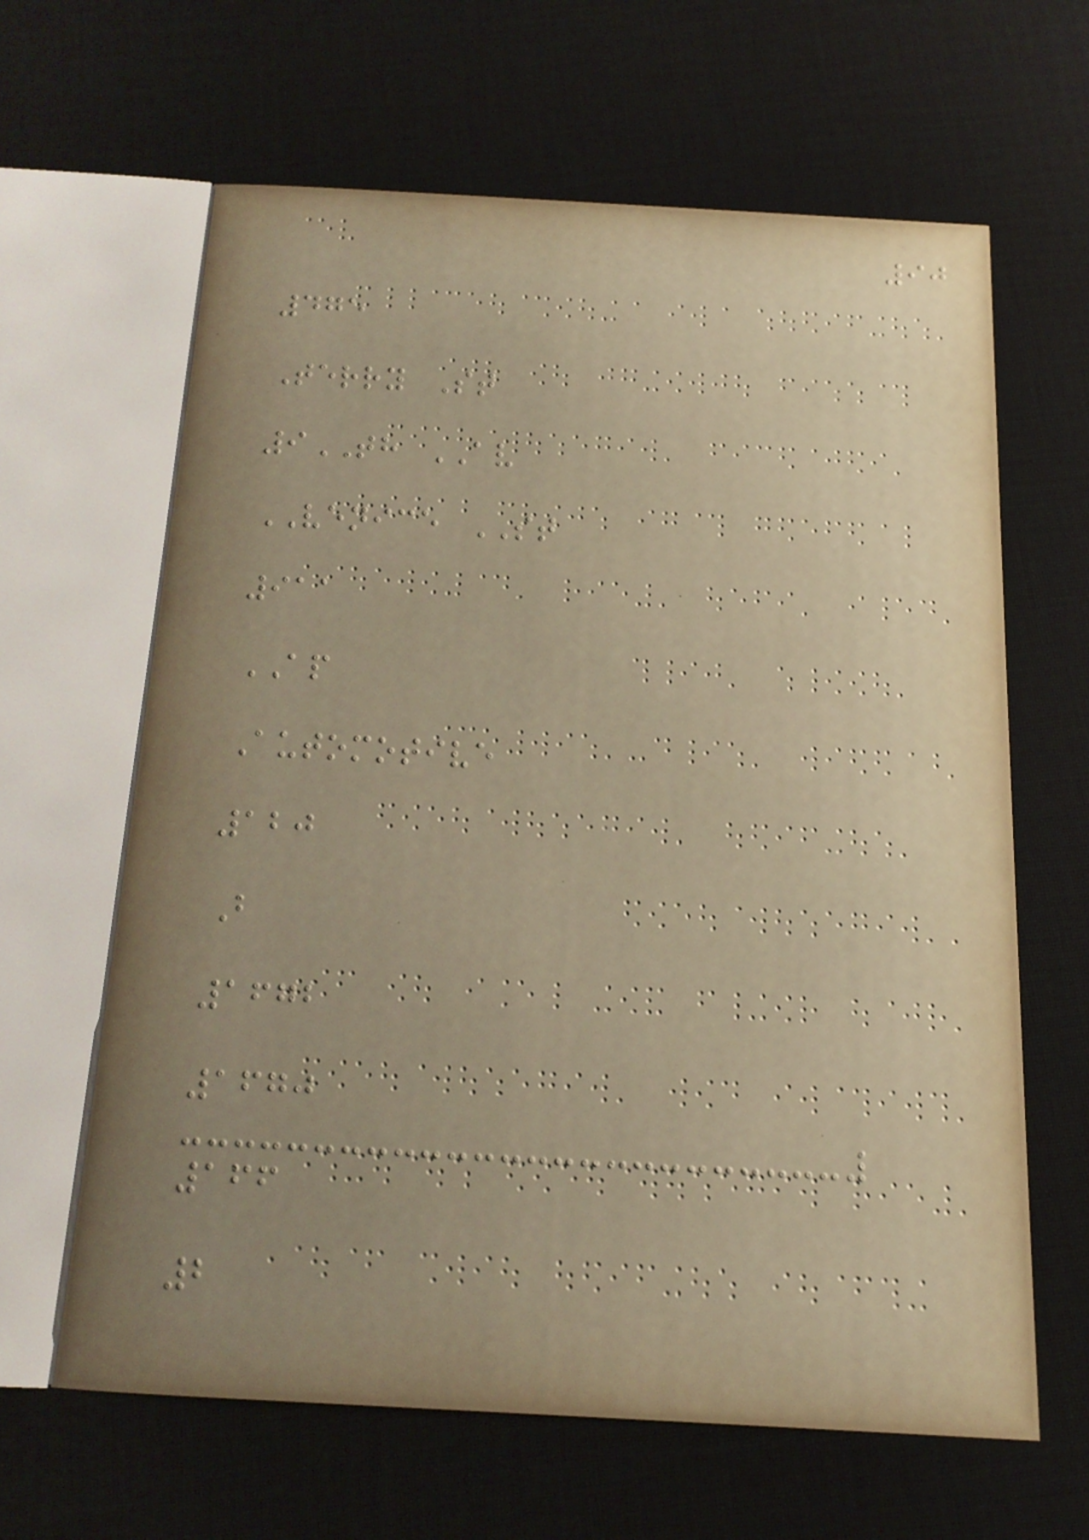90
475
Terry St
9TH AV
VENICE ST
911
AP
Automotive
120
B
1672
1670
166
2
